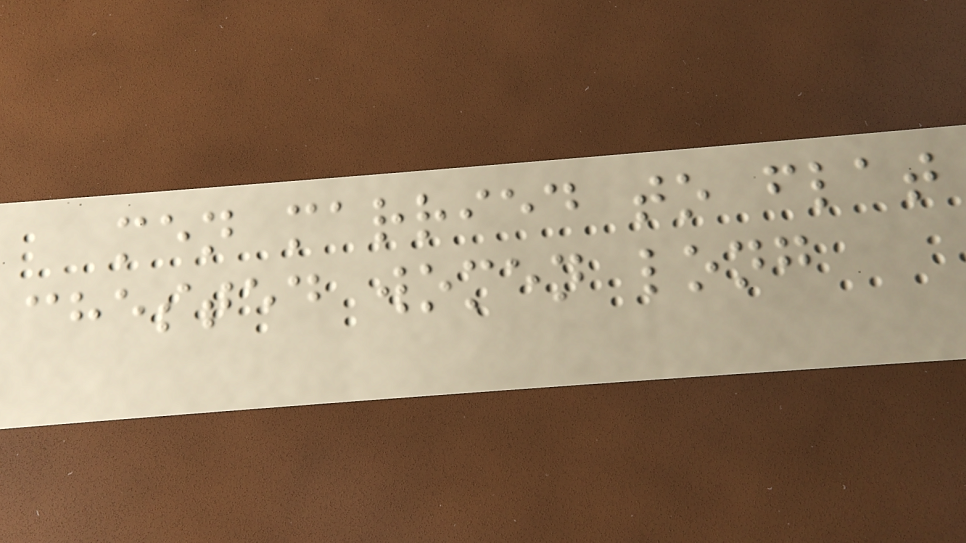men married to flat
chested women long
